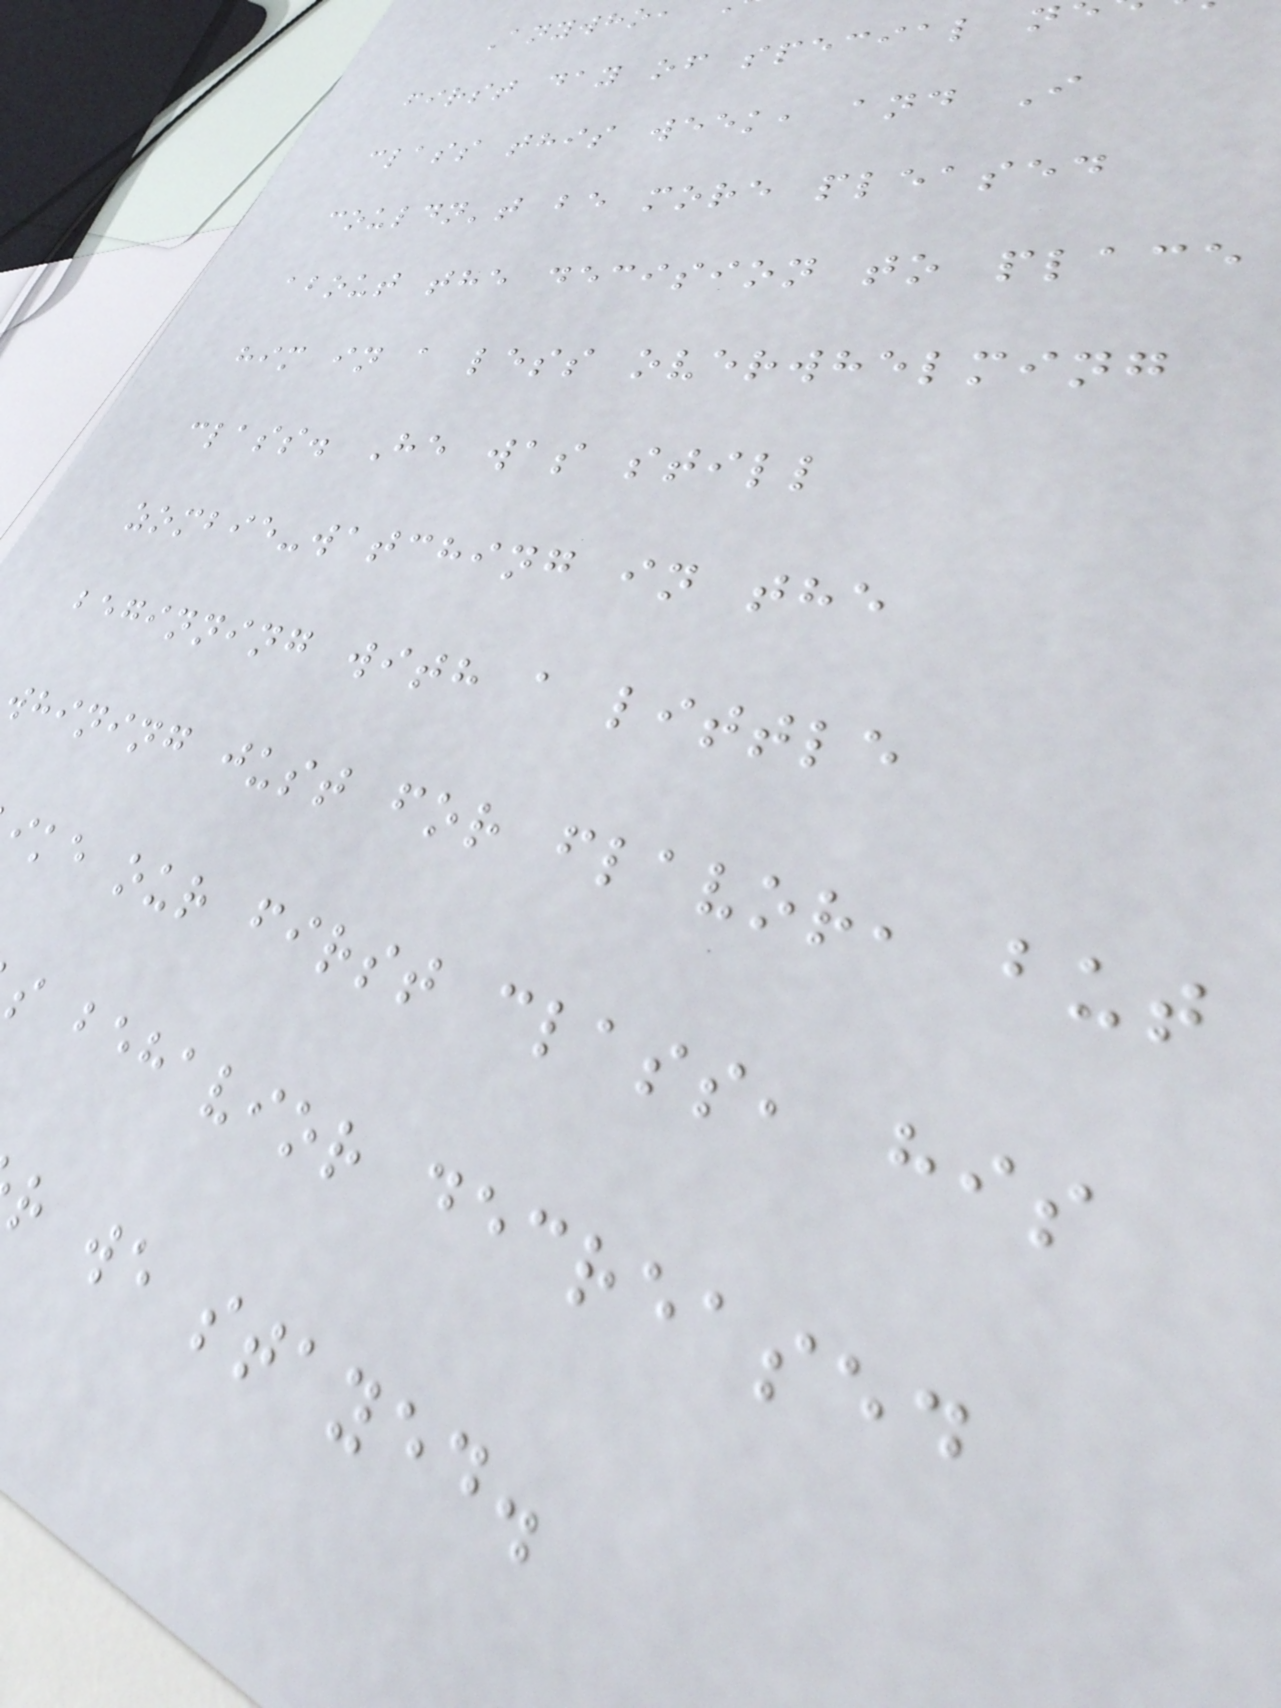Anywho,
first day of special n
class this week, and I
couldn't be more pleased
about the decision to place
him in a less overwhelming
class. He was still
zombie-watching in the
beginning with a little
whining just for flavor, but
ike our first class, his
s behavior decreased
r we stayed.
